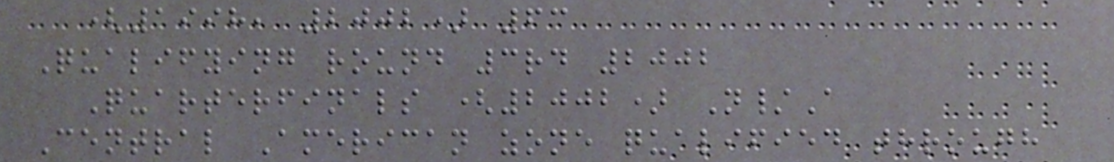(1998, 2002) 63
Qualifying round 3rd 2002
Quarterfinals (2002) N/A
Central American zone qualified through
